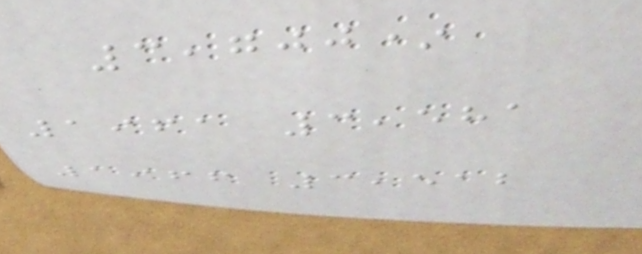3,700*
1961 3,581
1966 3,512
